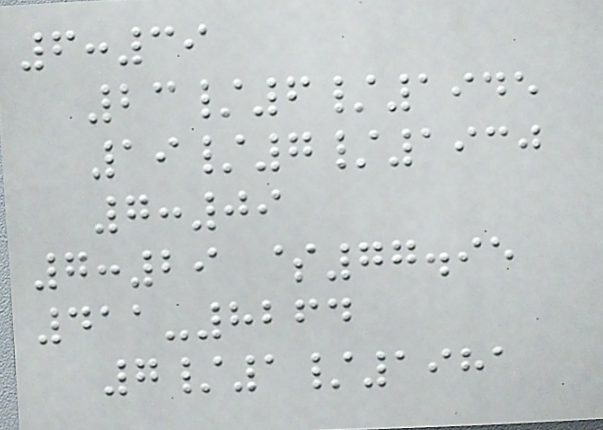6:39
23/6/1945
19/7/1930
7:09
7:29 $77.95
411-8264
7/1/1981
